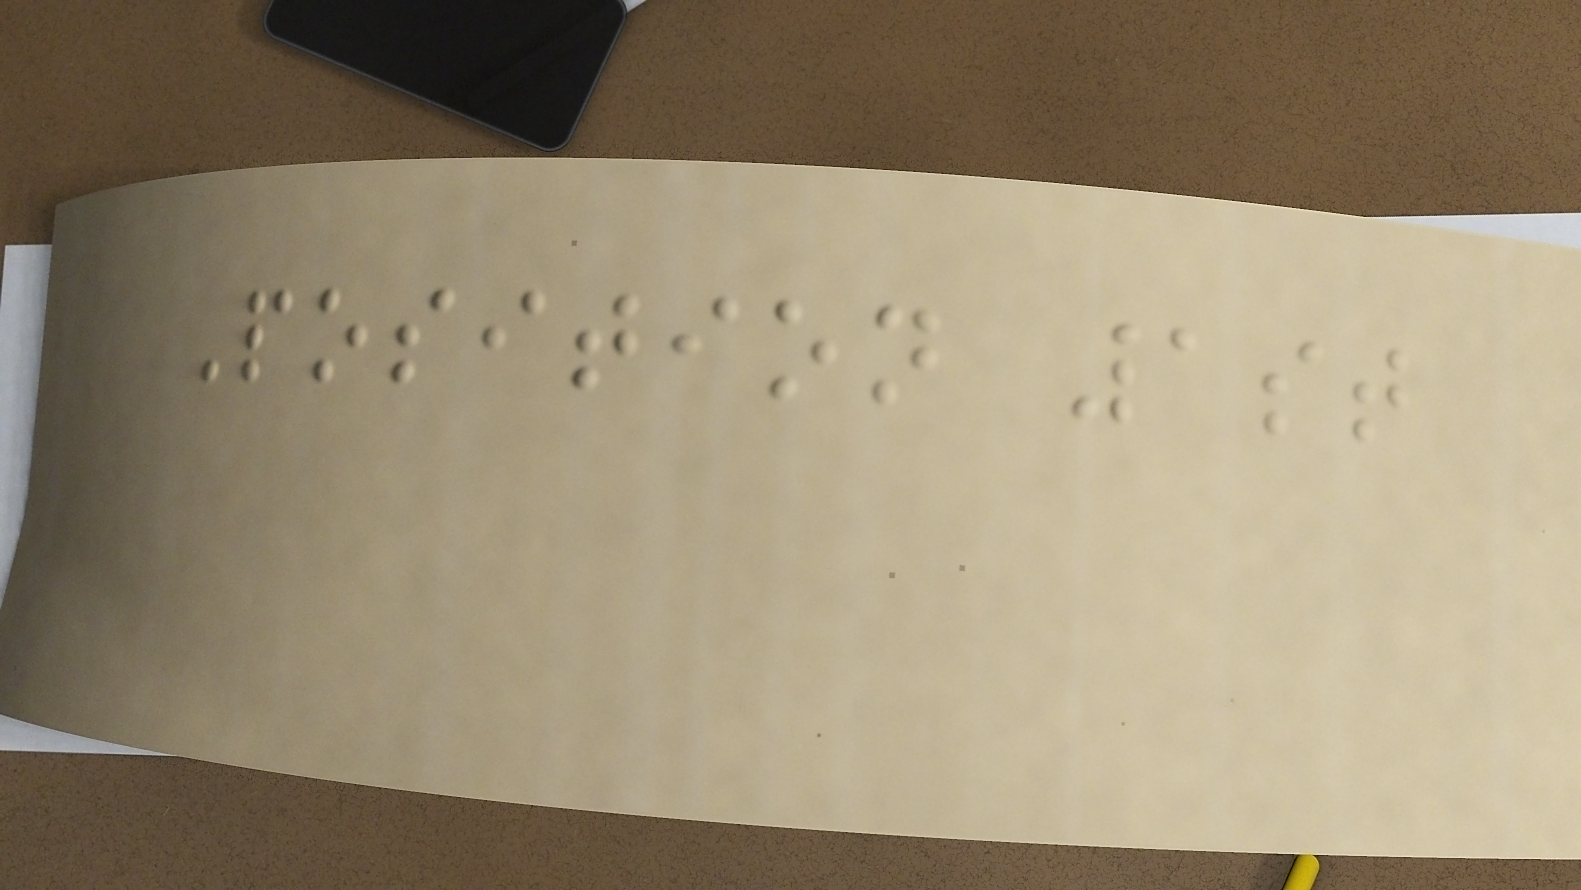Position 1st
